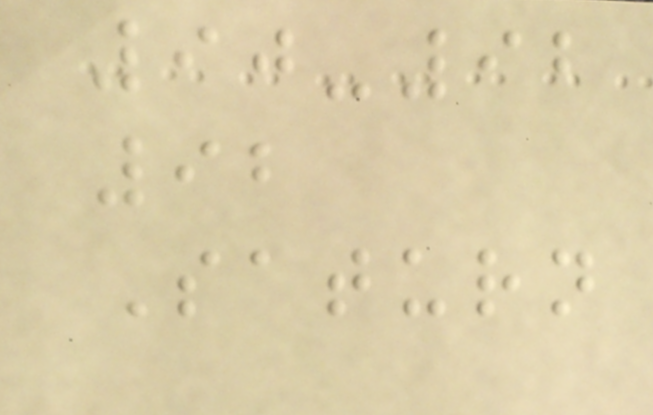90-92
92
Saturn
